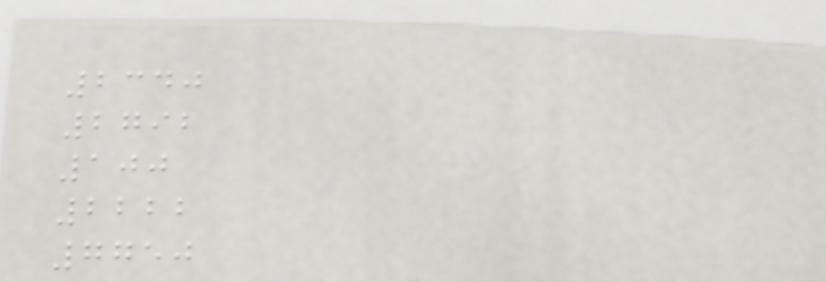2340
2792
100
2222
7750
